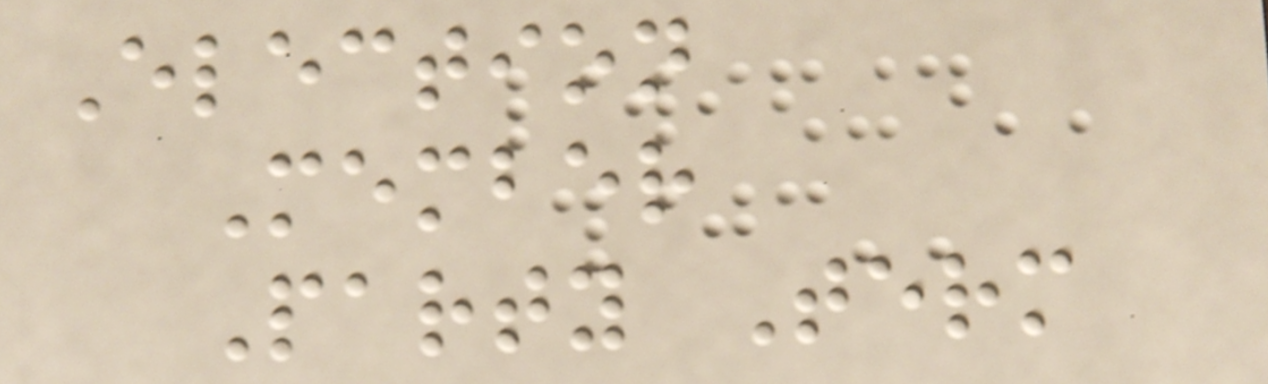Election
Member
Party Term
